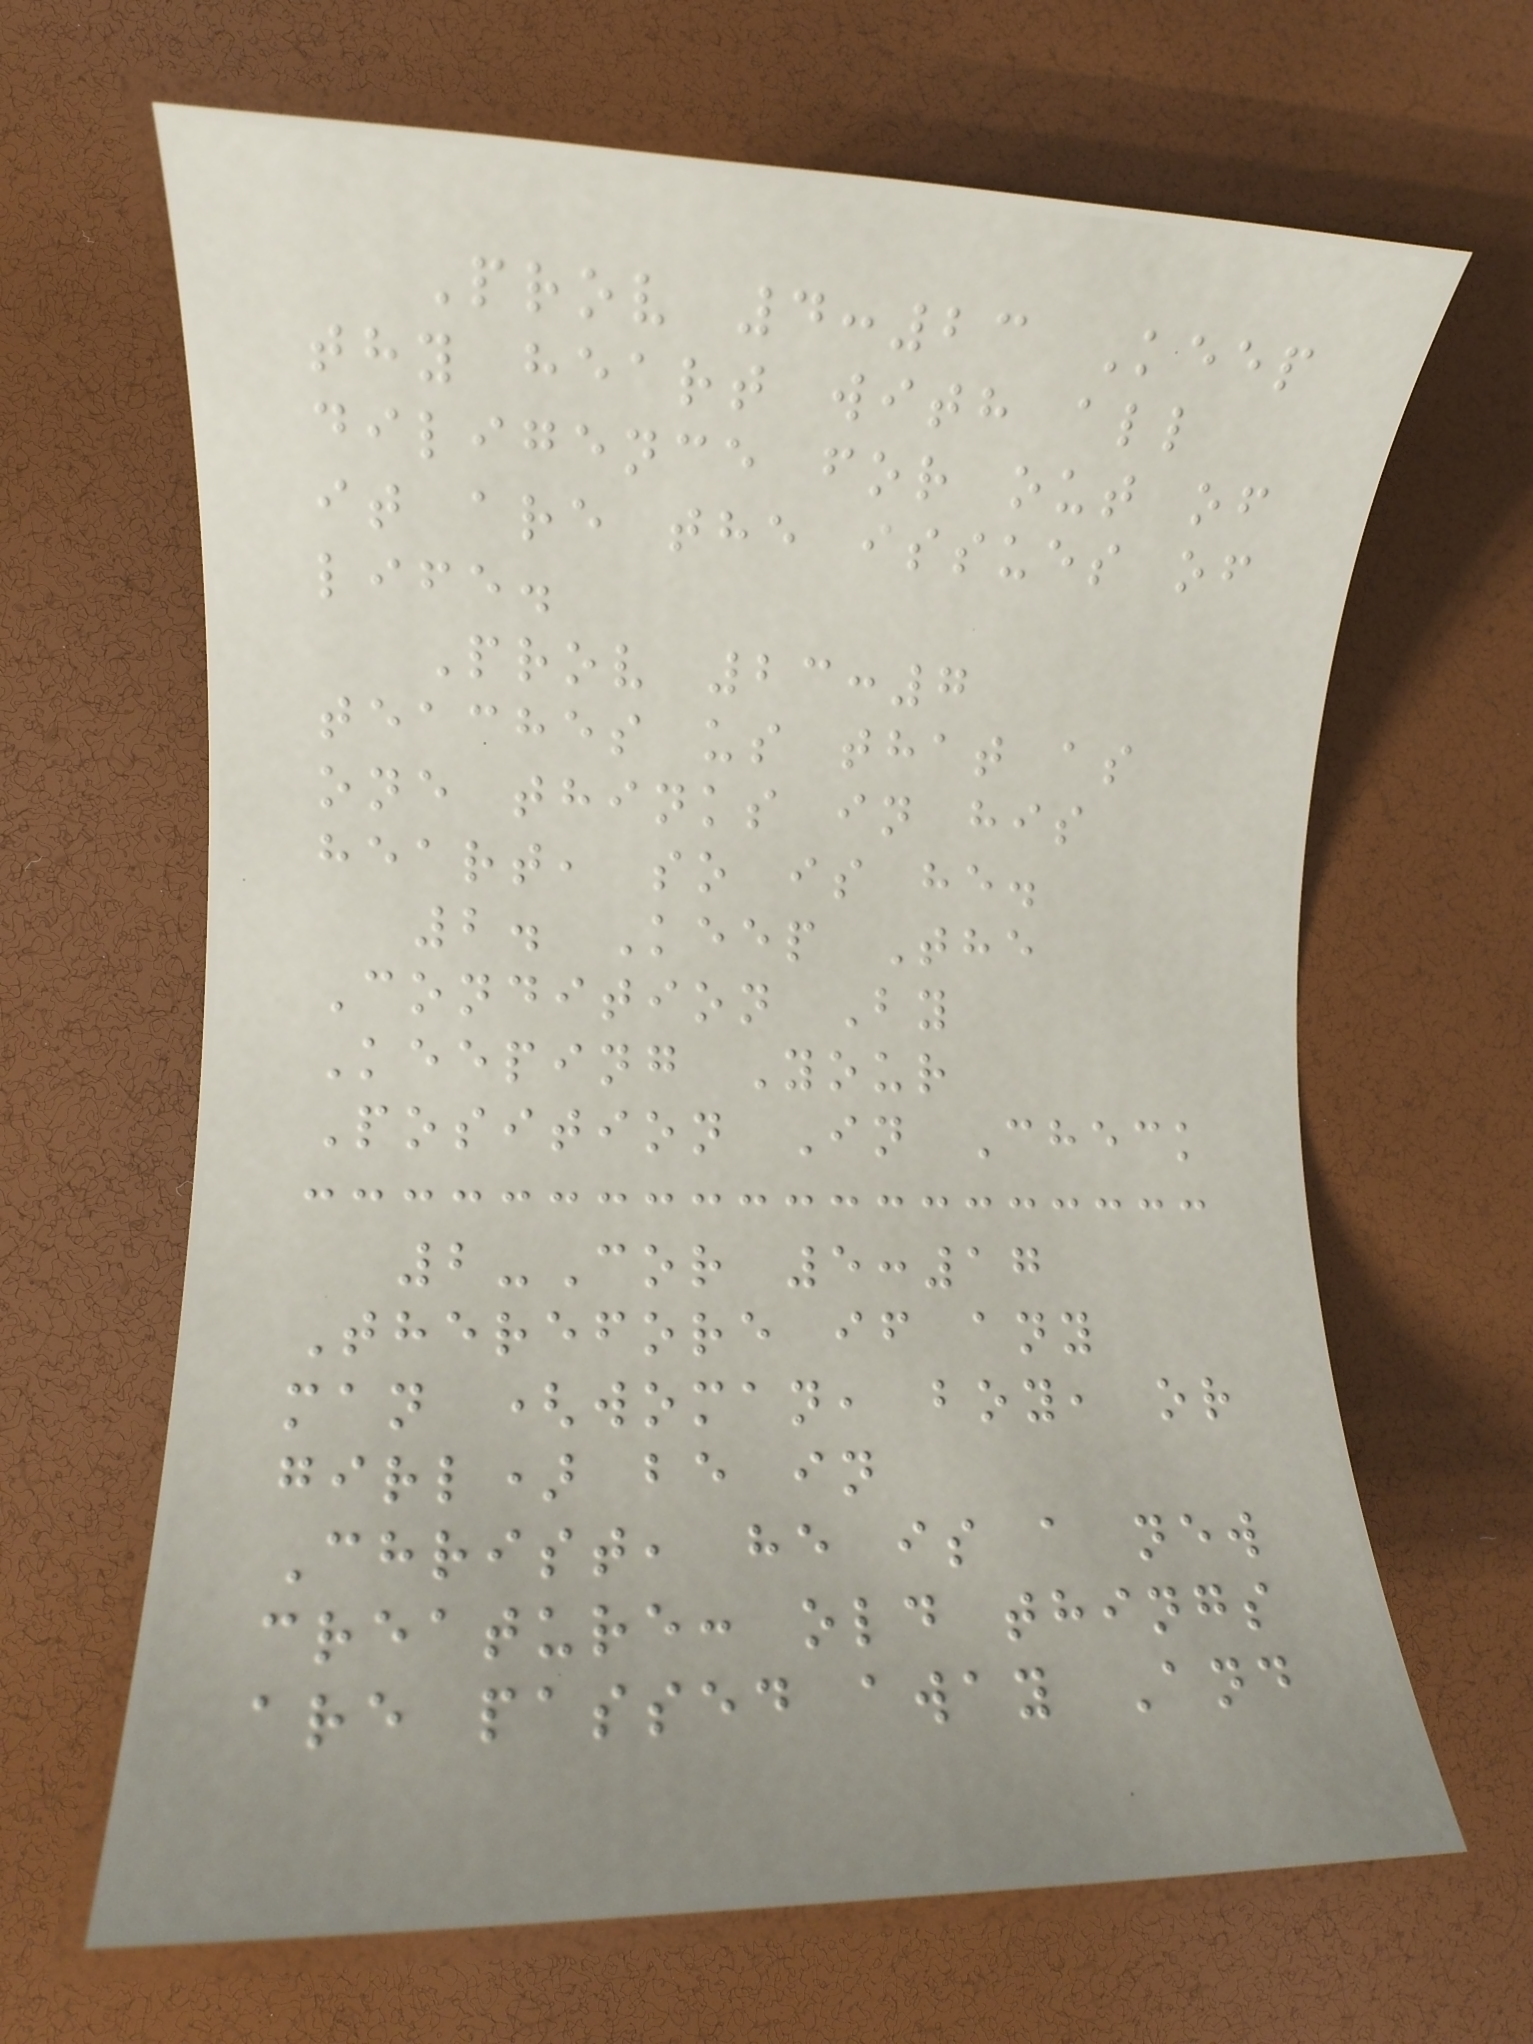Prov 4:23 Keep
thy heart with all
diligence for out of
it are the issues of
life.
Prov 23:7
teaches us that as
one thinks in his
heart, so is he.
2. Keep The
Condition By
Keeping Your
Position In Check
2-Cor 5:17
Therefore if any
man (woman, boy, or
girl) be in
Christ, he is a new
creature: old things
are passed away And
